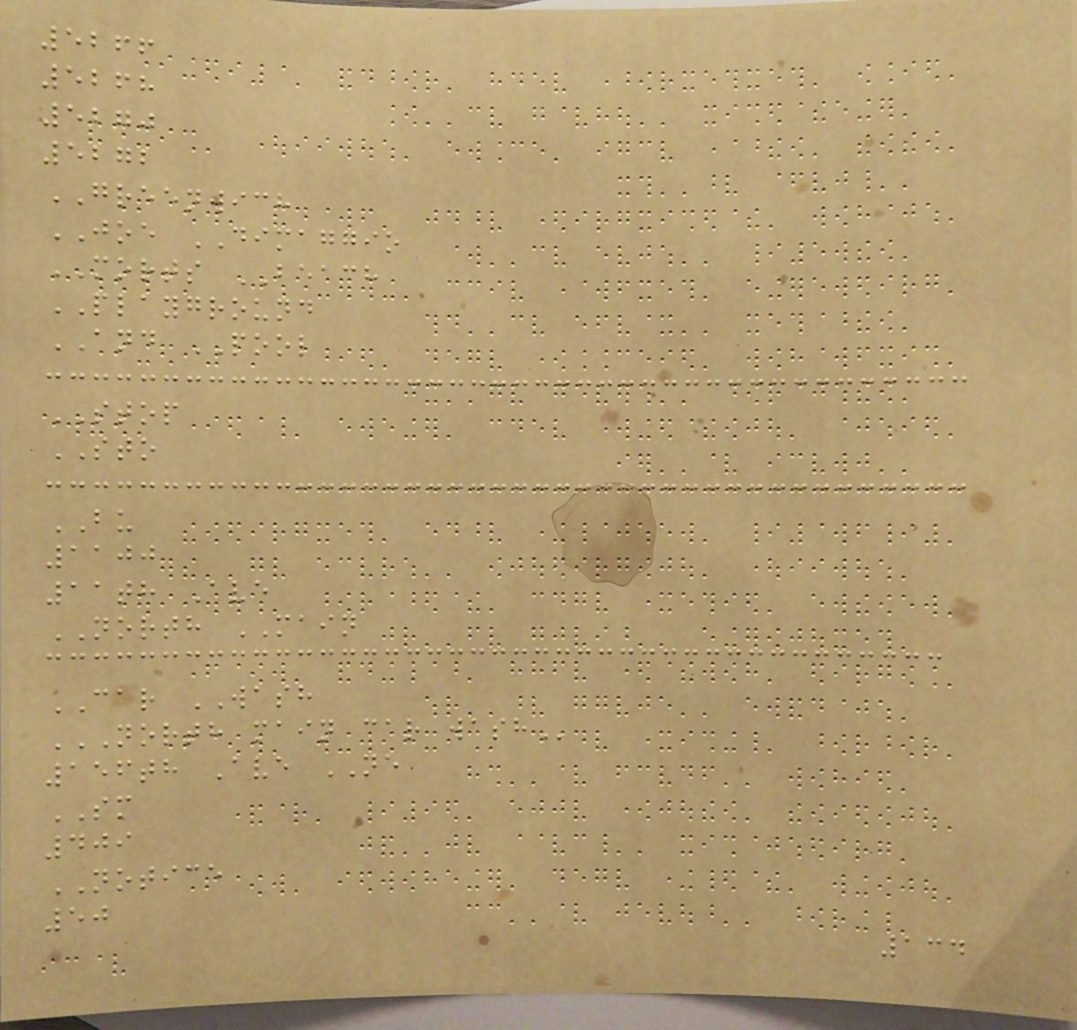5266
5268
5270
5272
GREENWICH
JOE DIMAGGIO
MORTS BEACH
PLAYGROUND
AND POOL
STOP
STO
BU
1100
11th Ave
NORTH MAIN
CAR WASH
NORTH MAIN CAR WASH
156th Ave NE
SM
409
NOTICE
50
134
